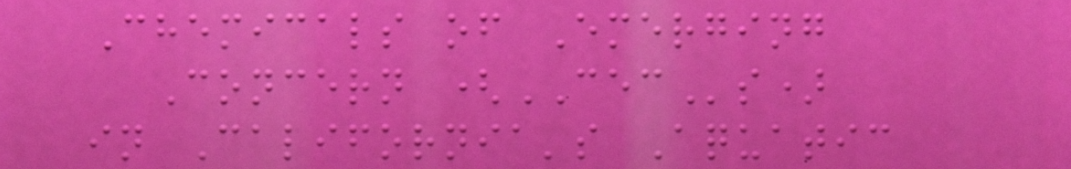Chemicals of Emerging
Concern (CECs)
in California's Aquatic
